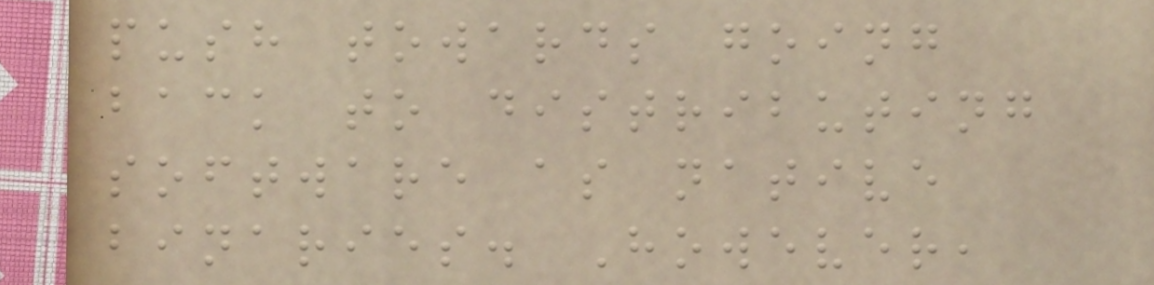push towards going
back to distributing
software as native
binaries. However,
